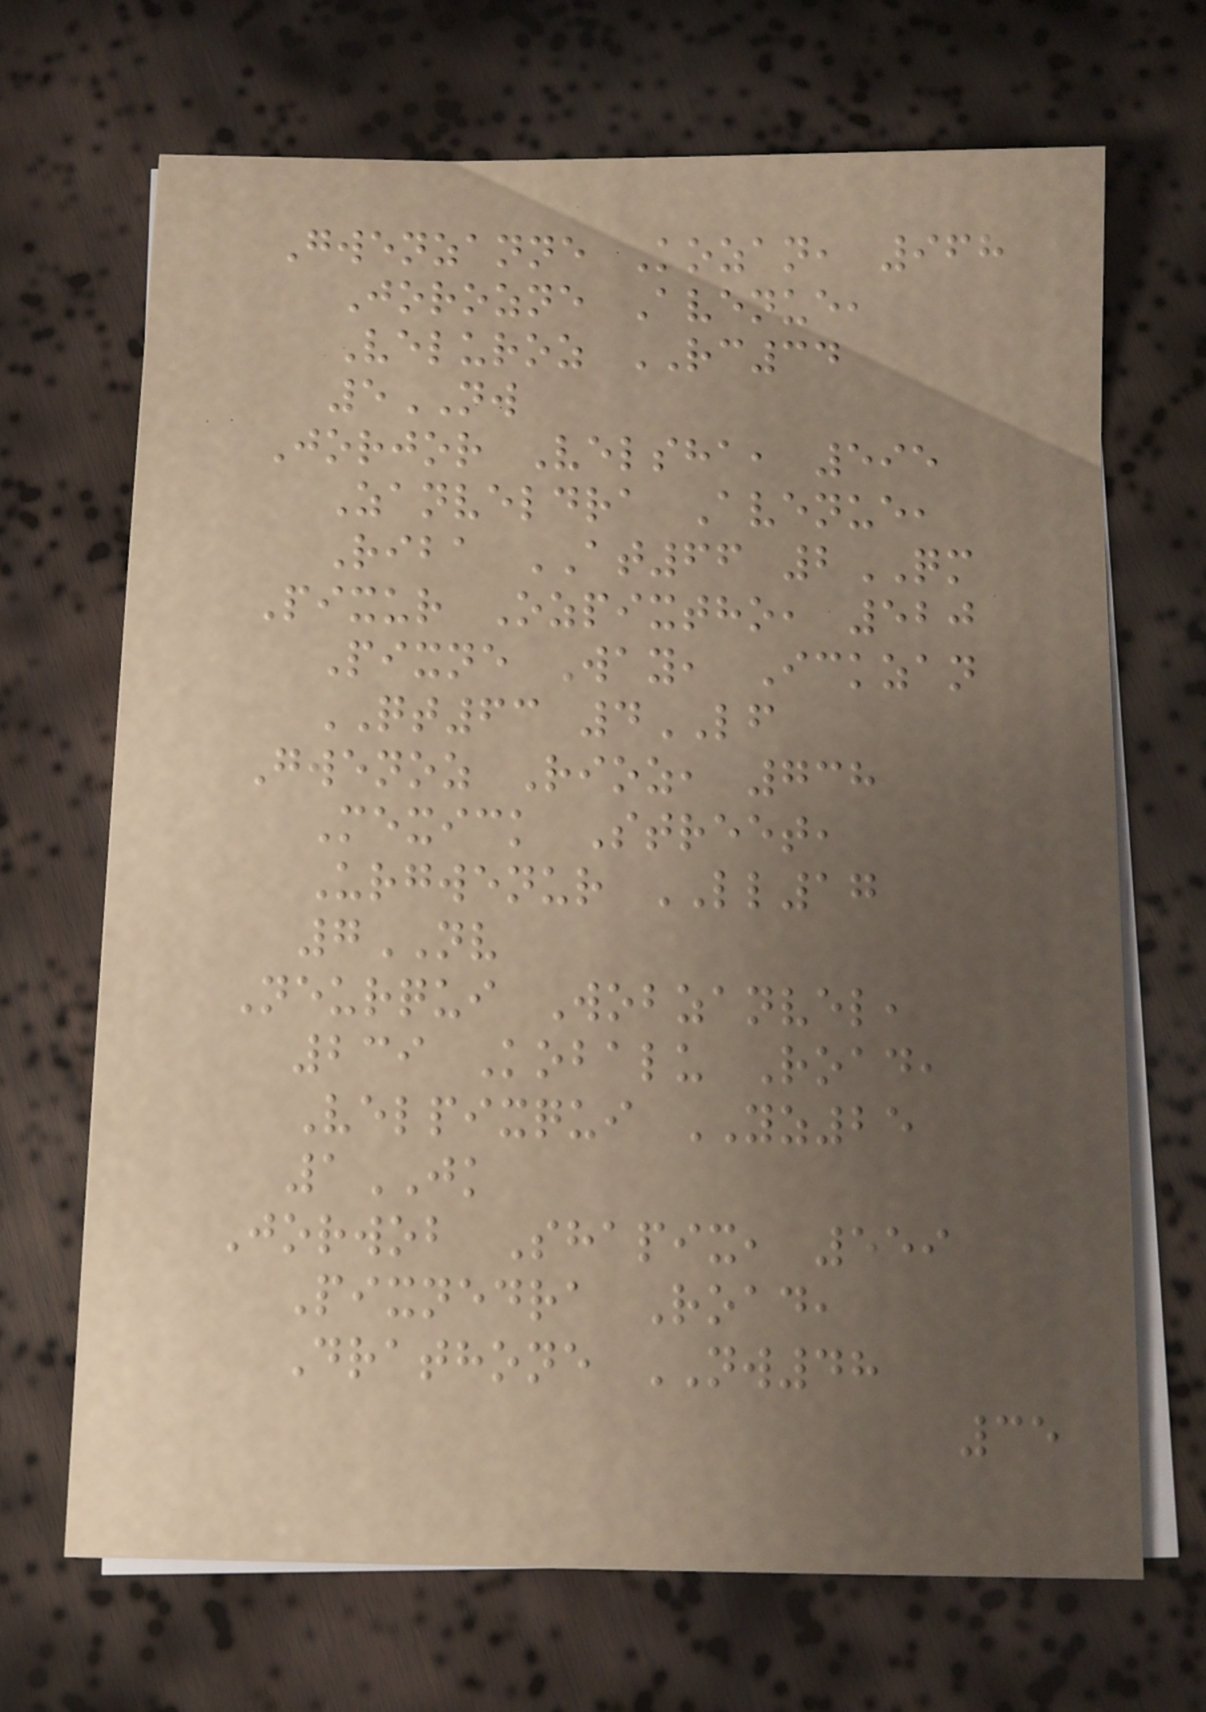Gwenzanne Kozan, 968
Jorozne Avenue,
Veluroz RC34
5NW
Jorjor Velsha, 595
Zanveldra Avenue,
Riba AT66 2QM
Pixur Ozpixtho, 520
Pixne Way, Ickzan
QT63 4LF
Gwenoz Rioz, 738
Mexick Street,
Urgwenur LL17
7NV
Neurqui Wobzanvel,
239 Kobalu Road,
Velpixqui YZ25
1JK
Jorwob Shapix, 559
Pixnedra Road,
Drathone NW48
35
